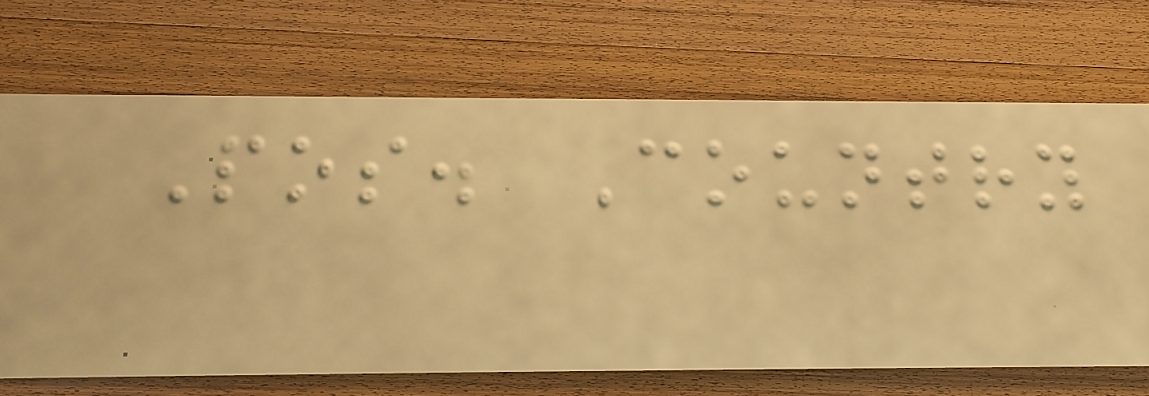Pos. Country
